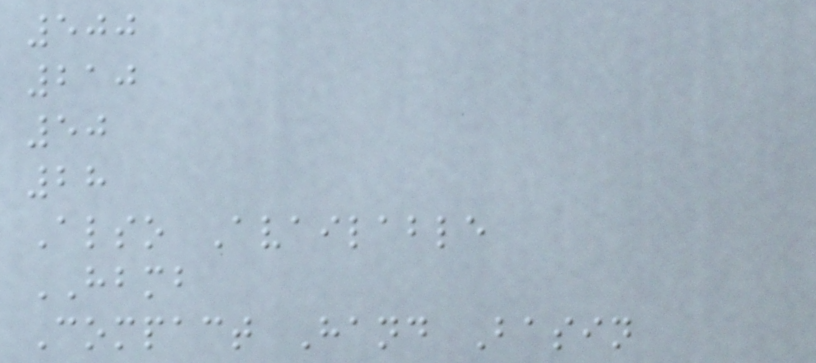500
210
50
28
Also Available
HBMB
Compact Hand Basin
